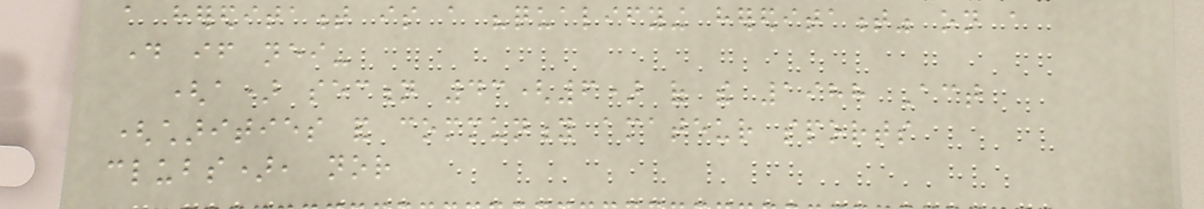a hereditament is a "qualifying hereditament" on a
day if neither-
(a) section 43(6) of the 1988 Act
(charities and community amateur sports
clubs), nor
